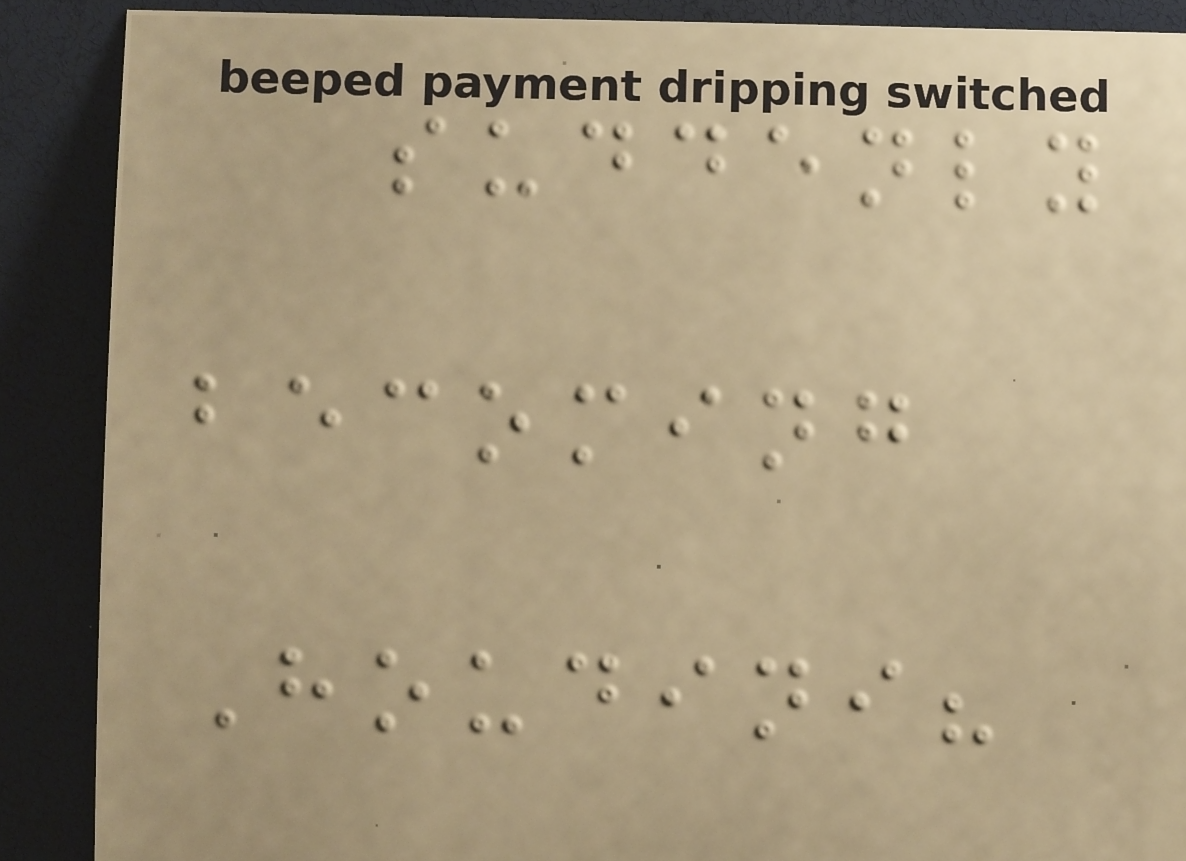suddenly
becoming
Houdini?
